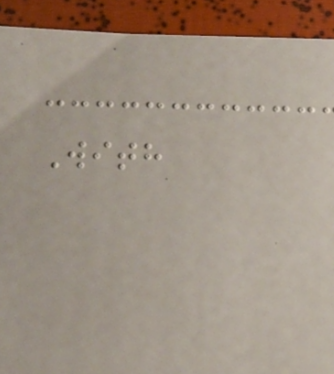With
